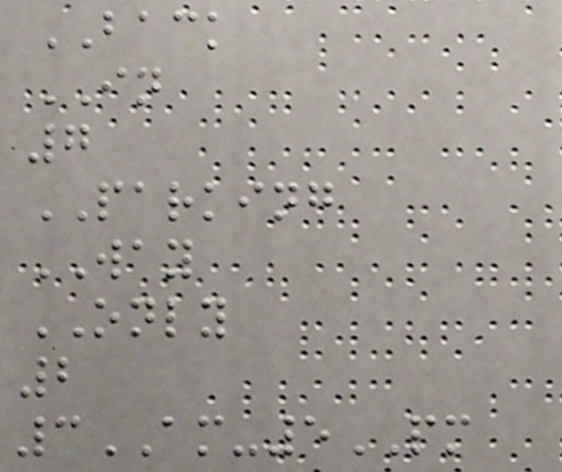BACK
IN
7
PARKING
WAY
ONLY
2
3AM-5PM
